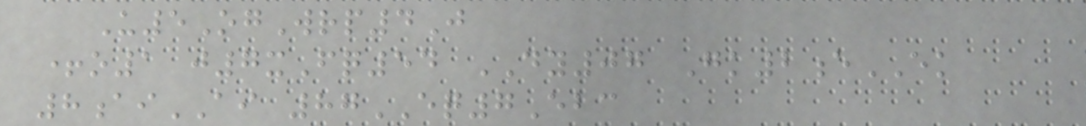U5OgWrp4J
+o1 j7xFq54 DY07 Gk2eEK
8aiAI 87EQ7Ebc
